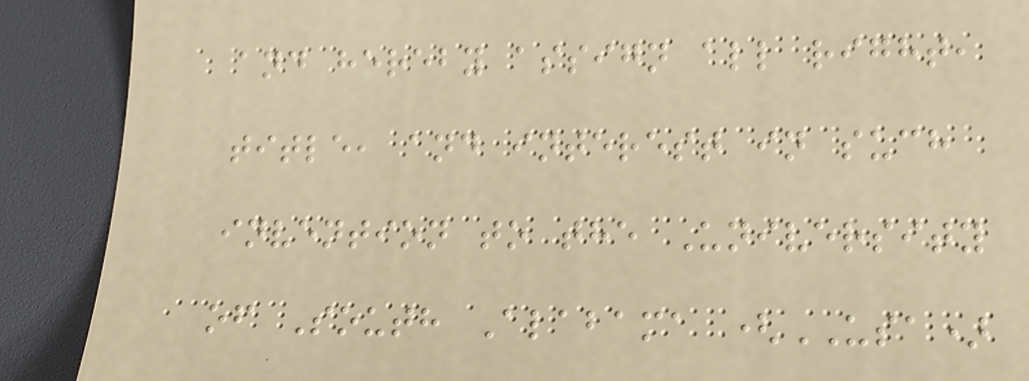and hereby assign all right,
title, and interest in such
invention to the University
of South Alabama (USA)
